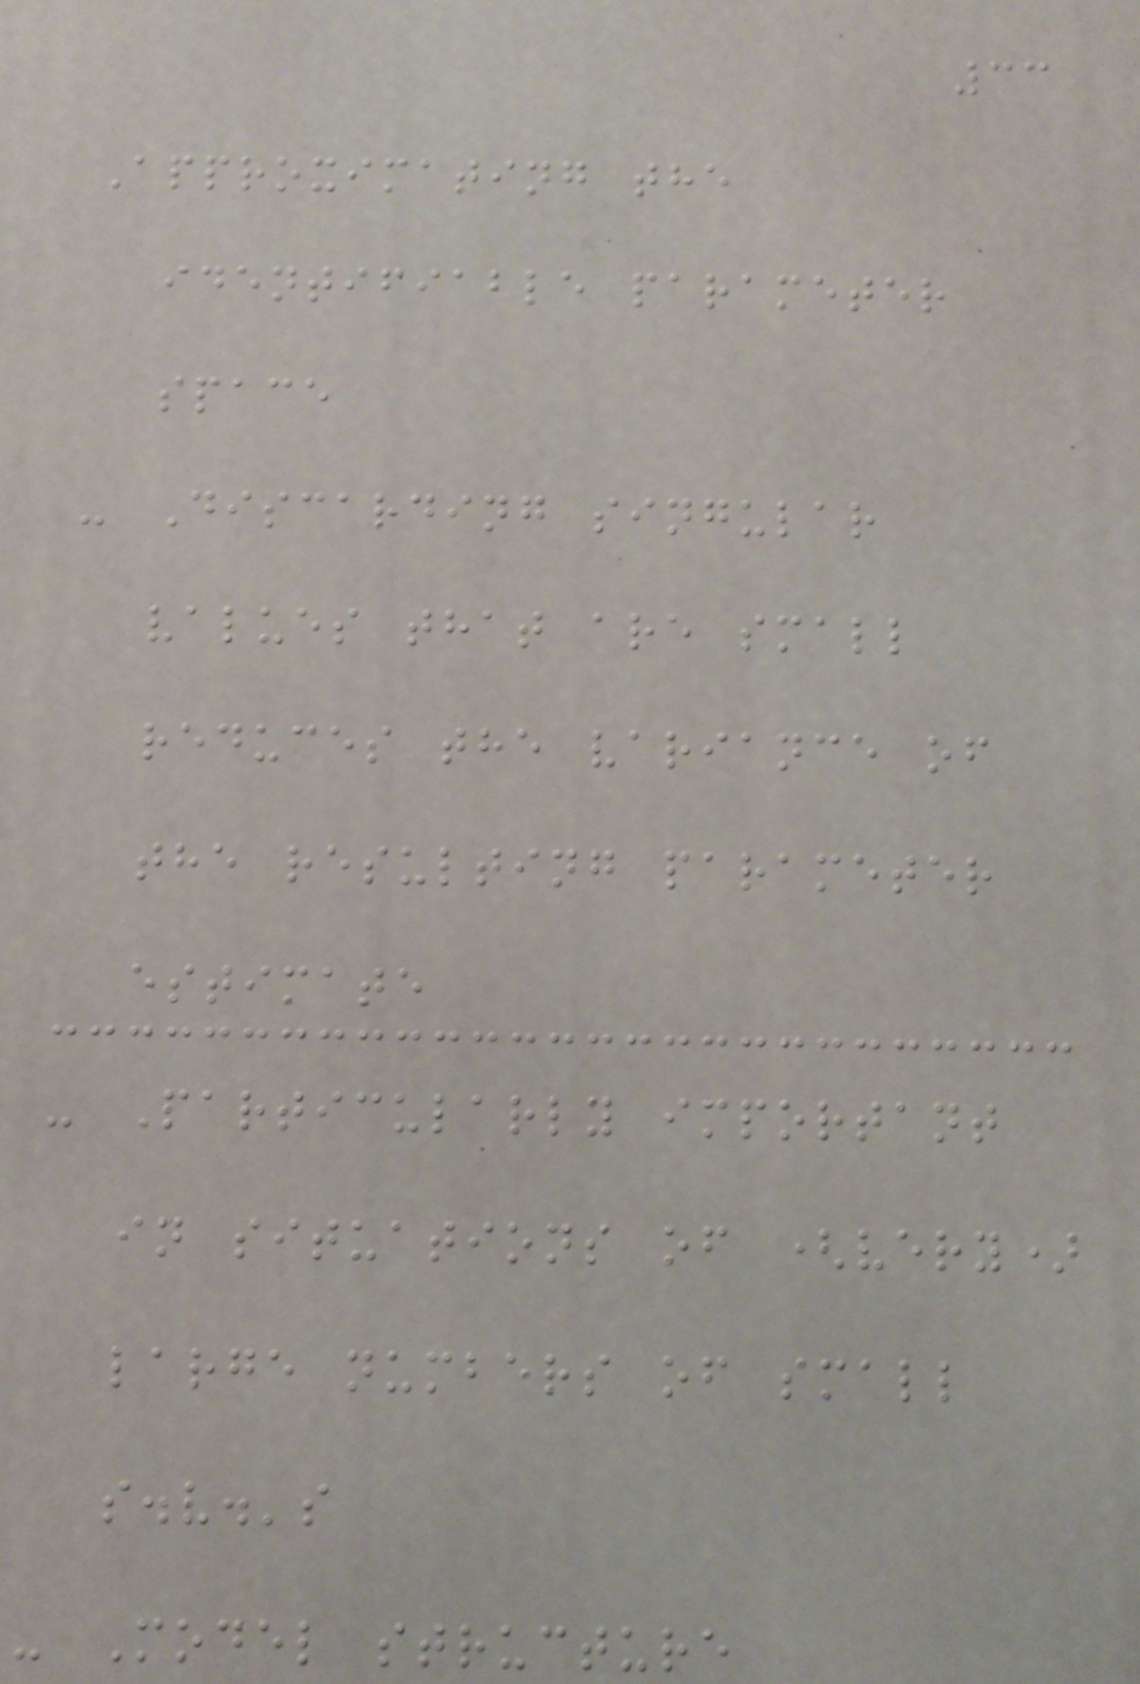33
Approximating the
identifiable parameter
space
- Discarding singular
values that are small
reduces the variance of
the resulting parameter
estimate
- Particularly important
in situations of (very)
large numbers of small
s.v.'s
- Model structure
